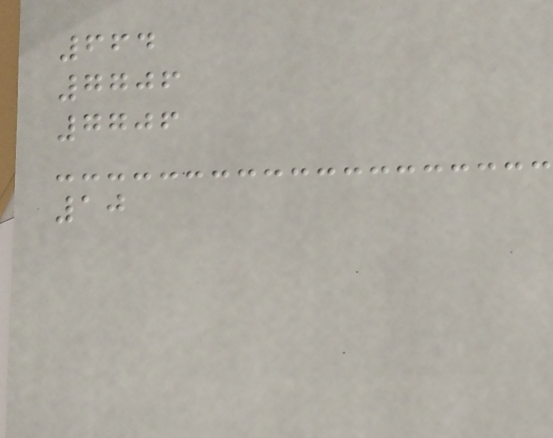664
7706
7706
10
